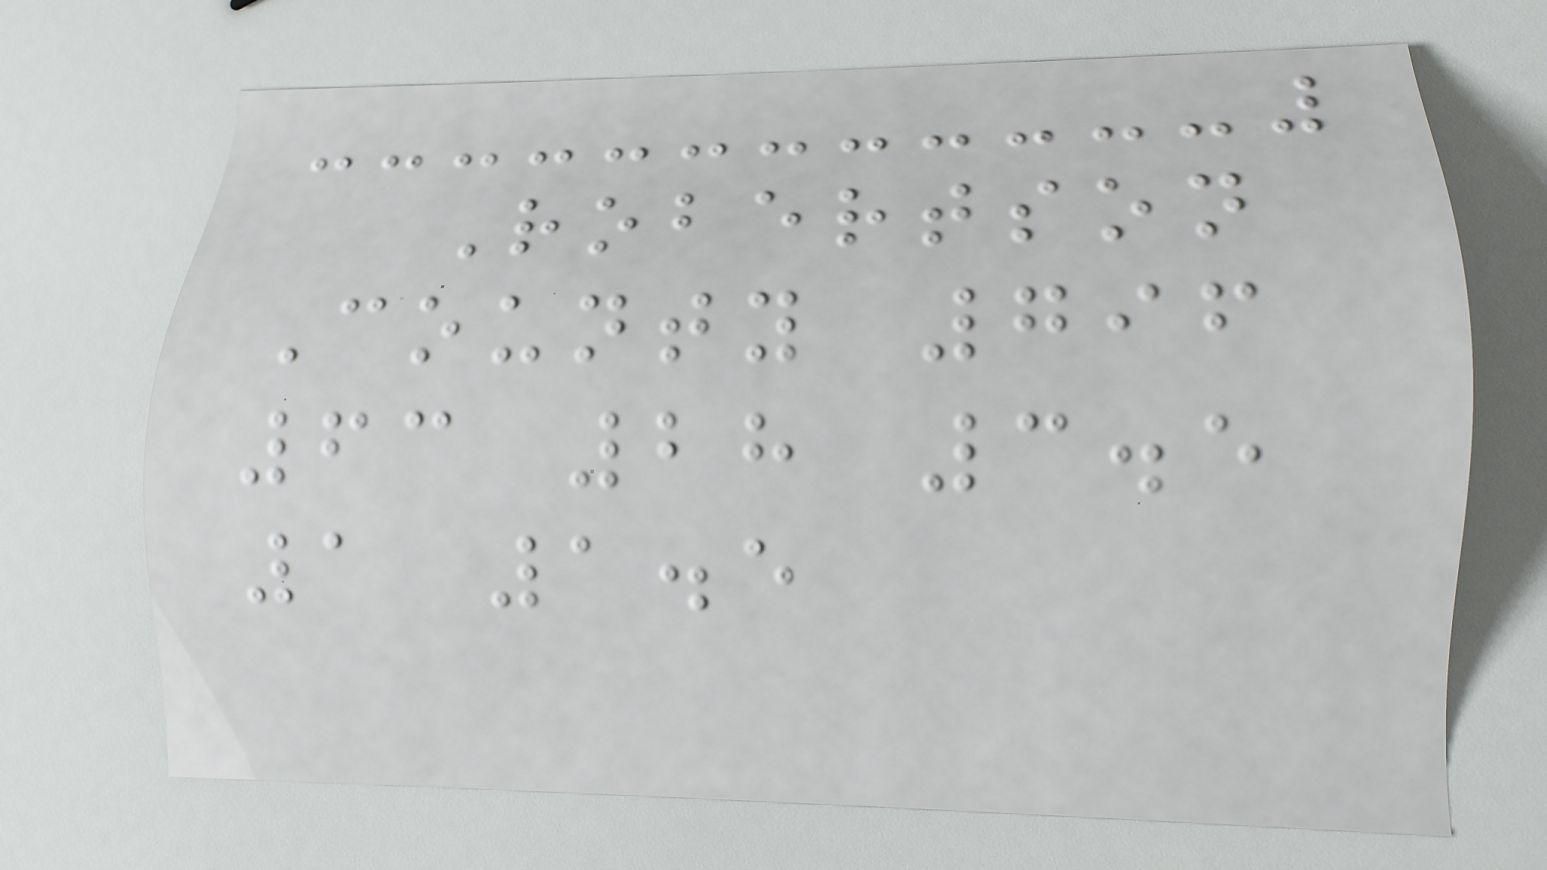Robertson
County 796
63 28 3.5
1 1.5
